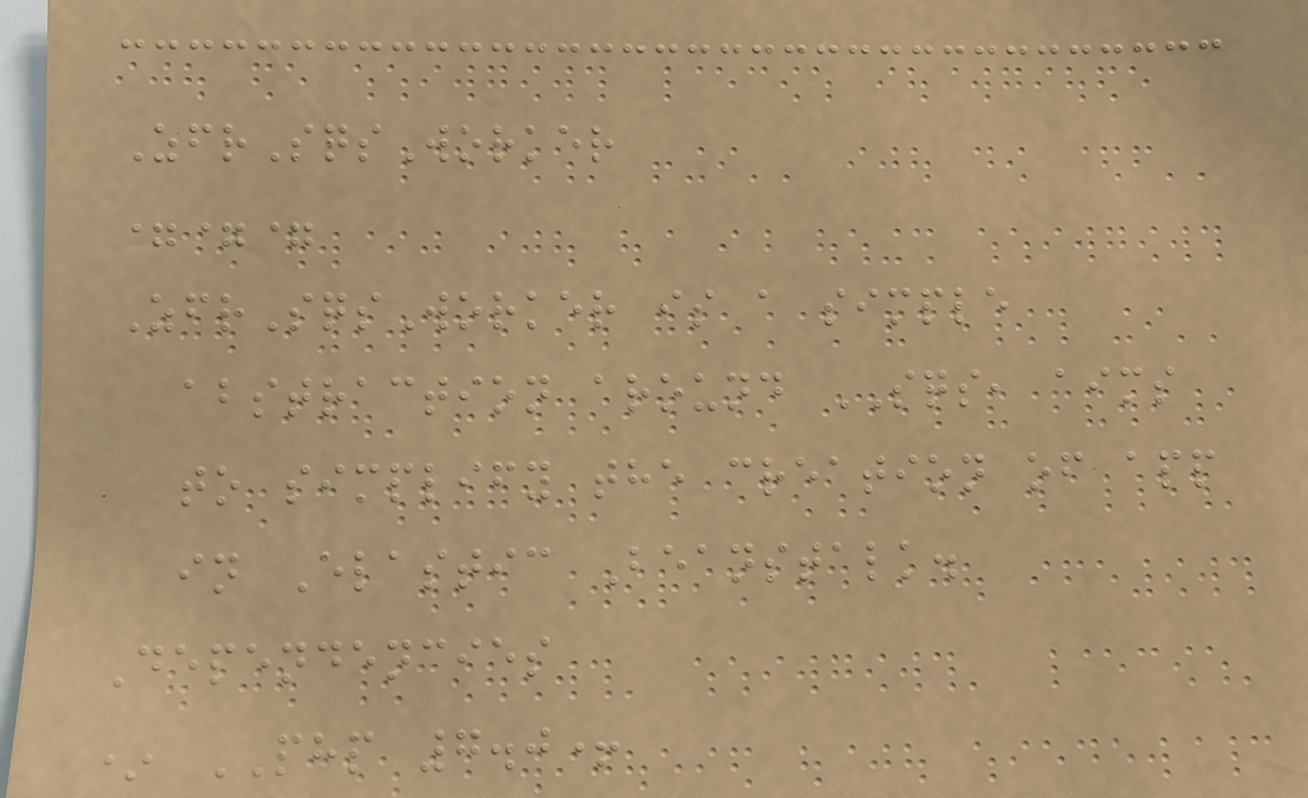ZfrSqsWorker
===
ZfrSqsWorker is a simple
abstraction around SQS, aims
to simplify the creation of app
in Elastic Beanstalk.
Dependencies
* PHP 7.0+
